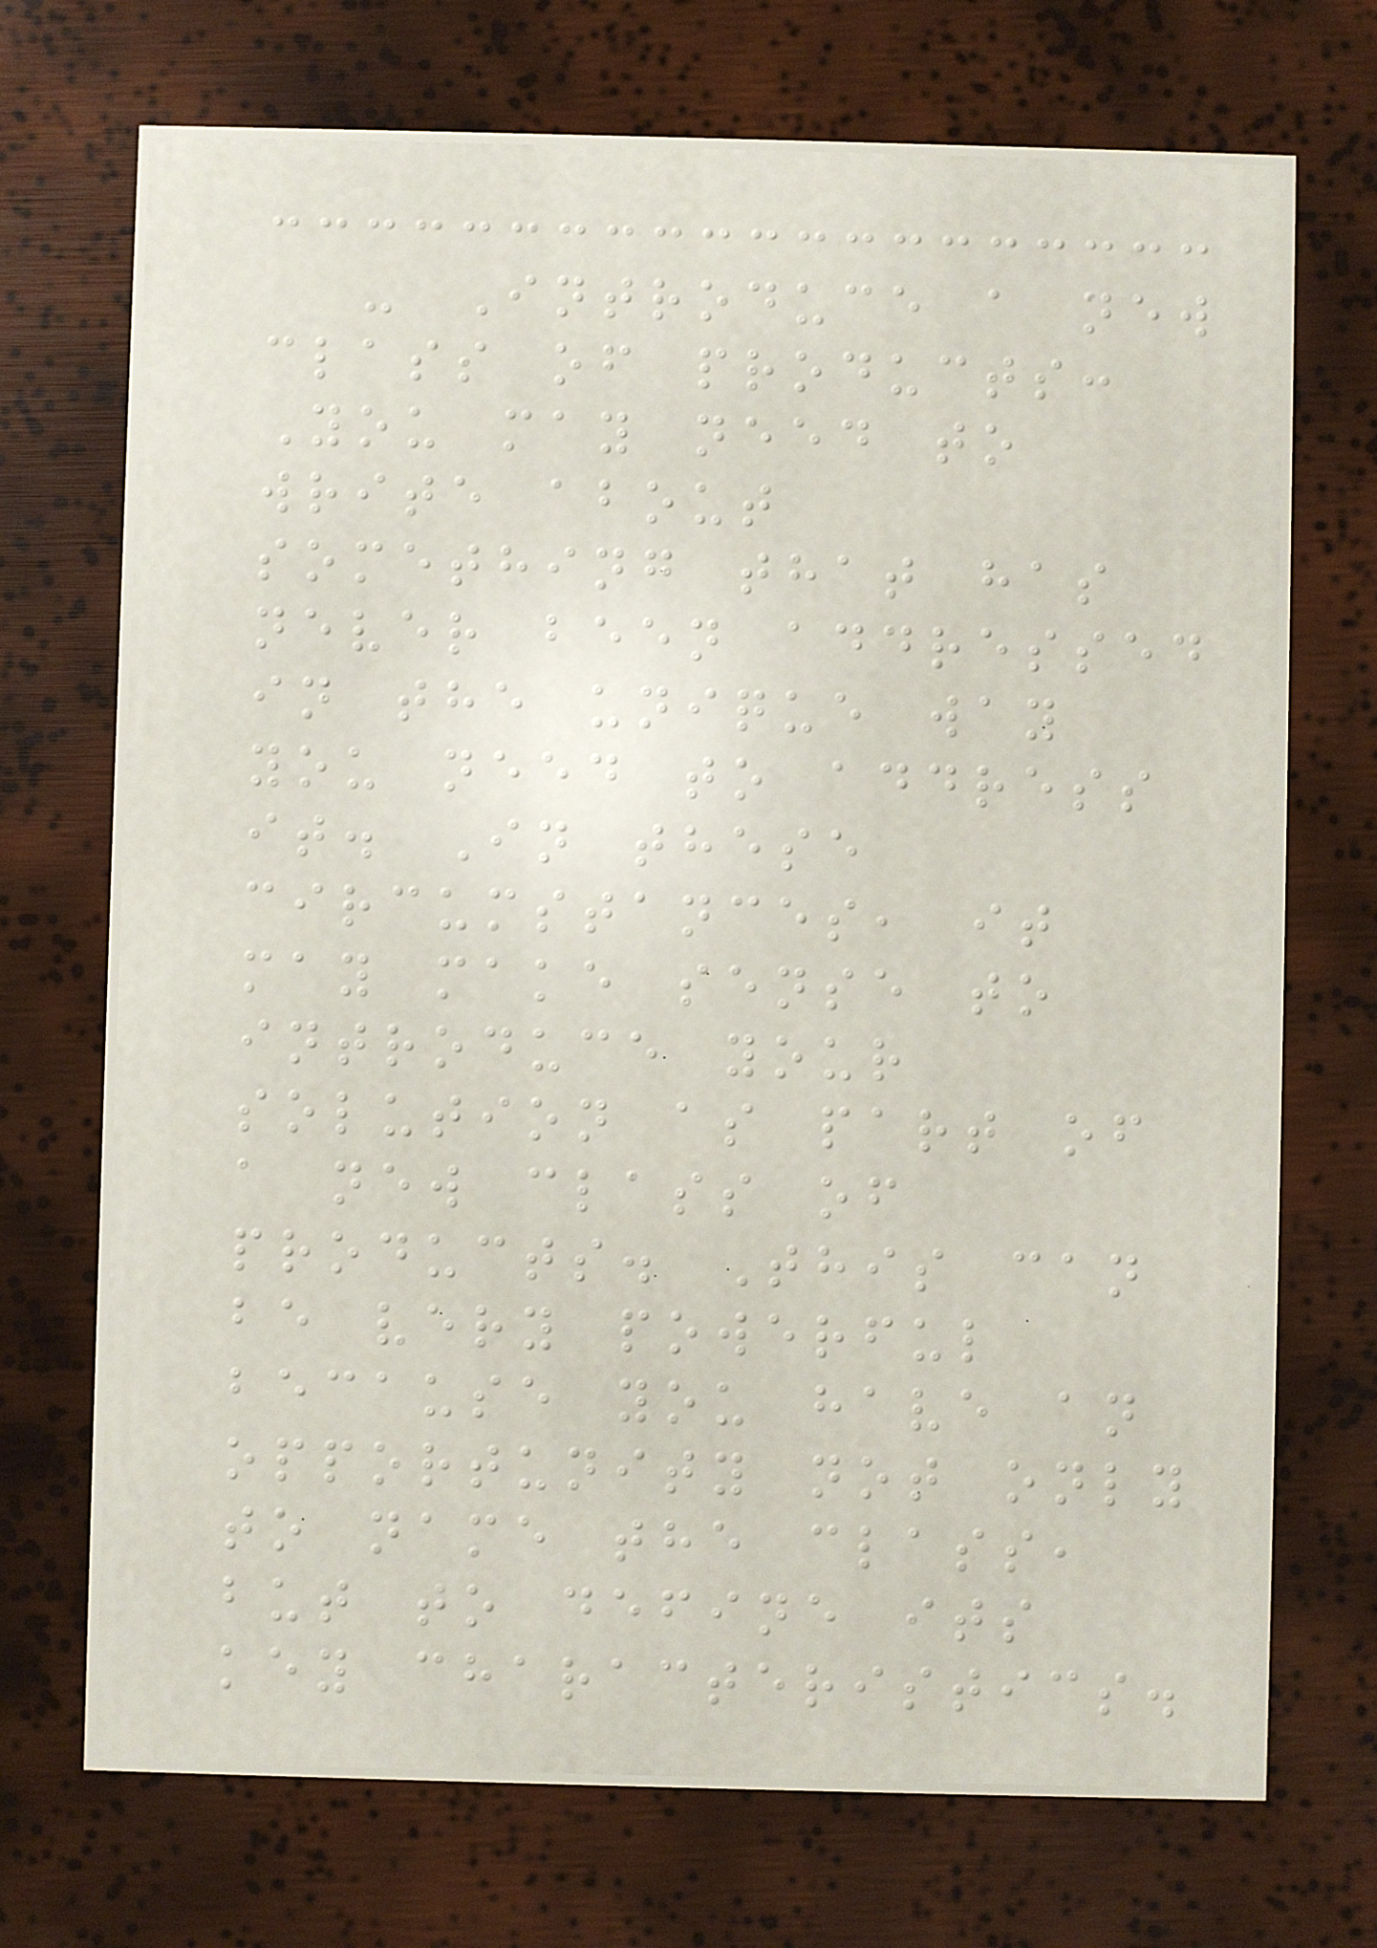- Introduce a new
class of products:
You may need to
write about
something that has
never been addressed
in the unique way
you need to address
it. In these
circumstances, it
may make sense to
introduce your
solution as part of
a new class of
products. This can
be very powerful
because you have an
opportunity not only
to name the class,
but to define its
key characteristics.
